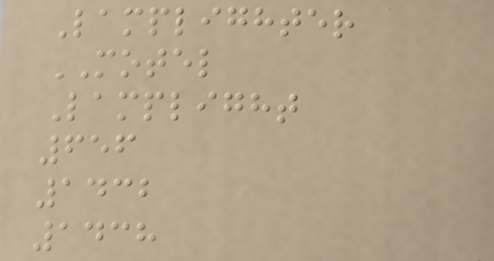Lamplighter
MOTEL
Lamplight
656
1432
1438
